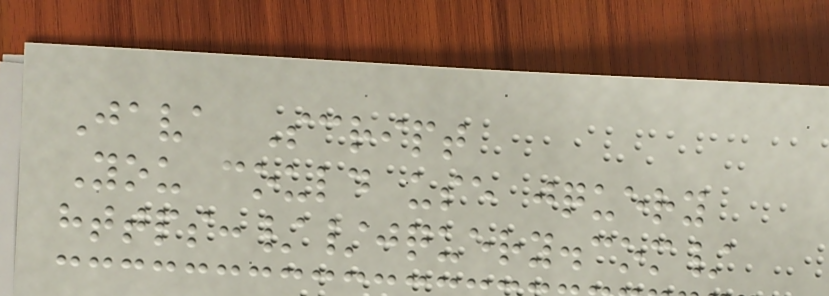Java Script
You could use jquery
https://jquery.com/
